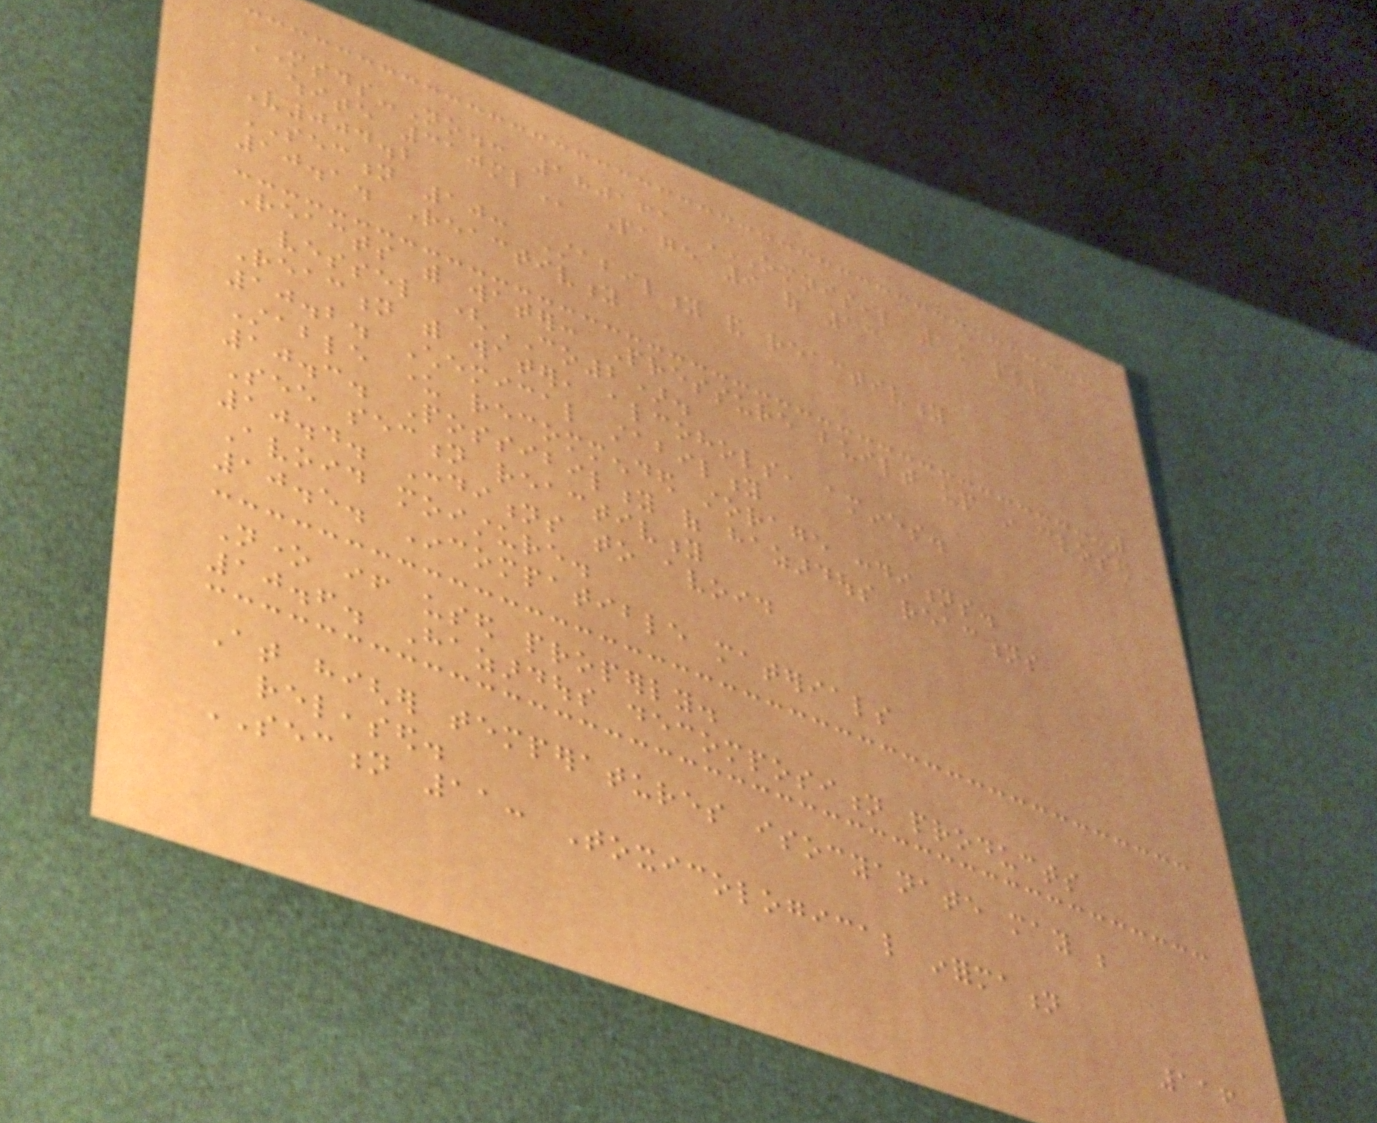MSDS-No.: 180161 OMNISEAL 1K PUR
WHITE 310ML Page 9 of 13
V004.2
SECTION 10: Stability and reactivity
10.1. Reactivity
Reacts with water: Pressure built up in closed
vessel (CO2).
Reaction with water, alcohols, amines.
10.2. Chemical stability
Stable under recommended storage conditions.
10.3. Possibility of hazardous reactions
See section reactivity
10.4. Conditions to avoid
Avoid moisture.
10.5. Incompatible materials
None if used properly.
10.6. Hazardous decomposition products
At higher temperatures isocyanate may be
released.
SECTION 11: Toxicological information
116
